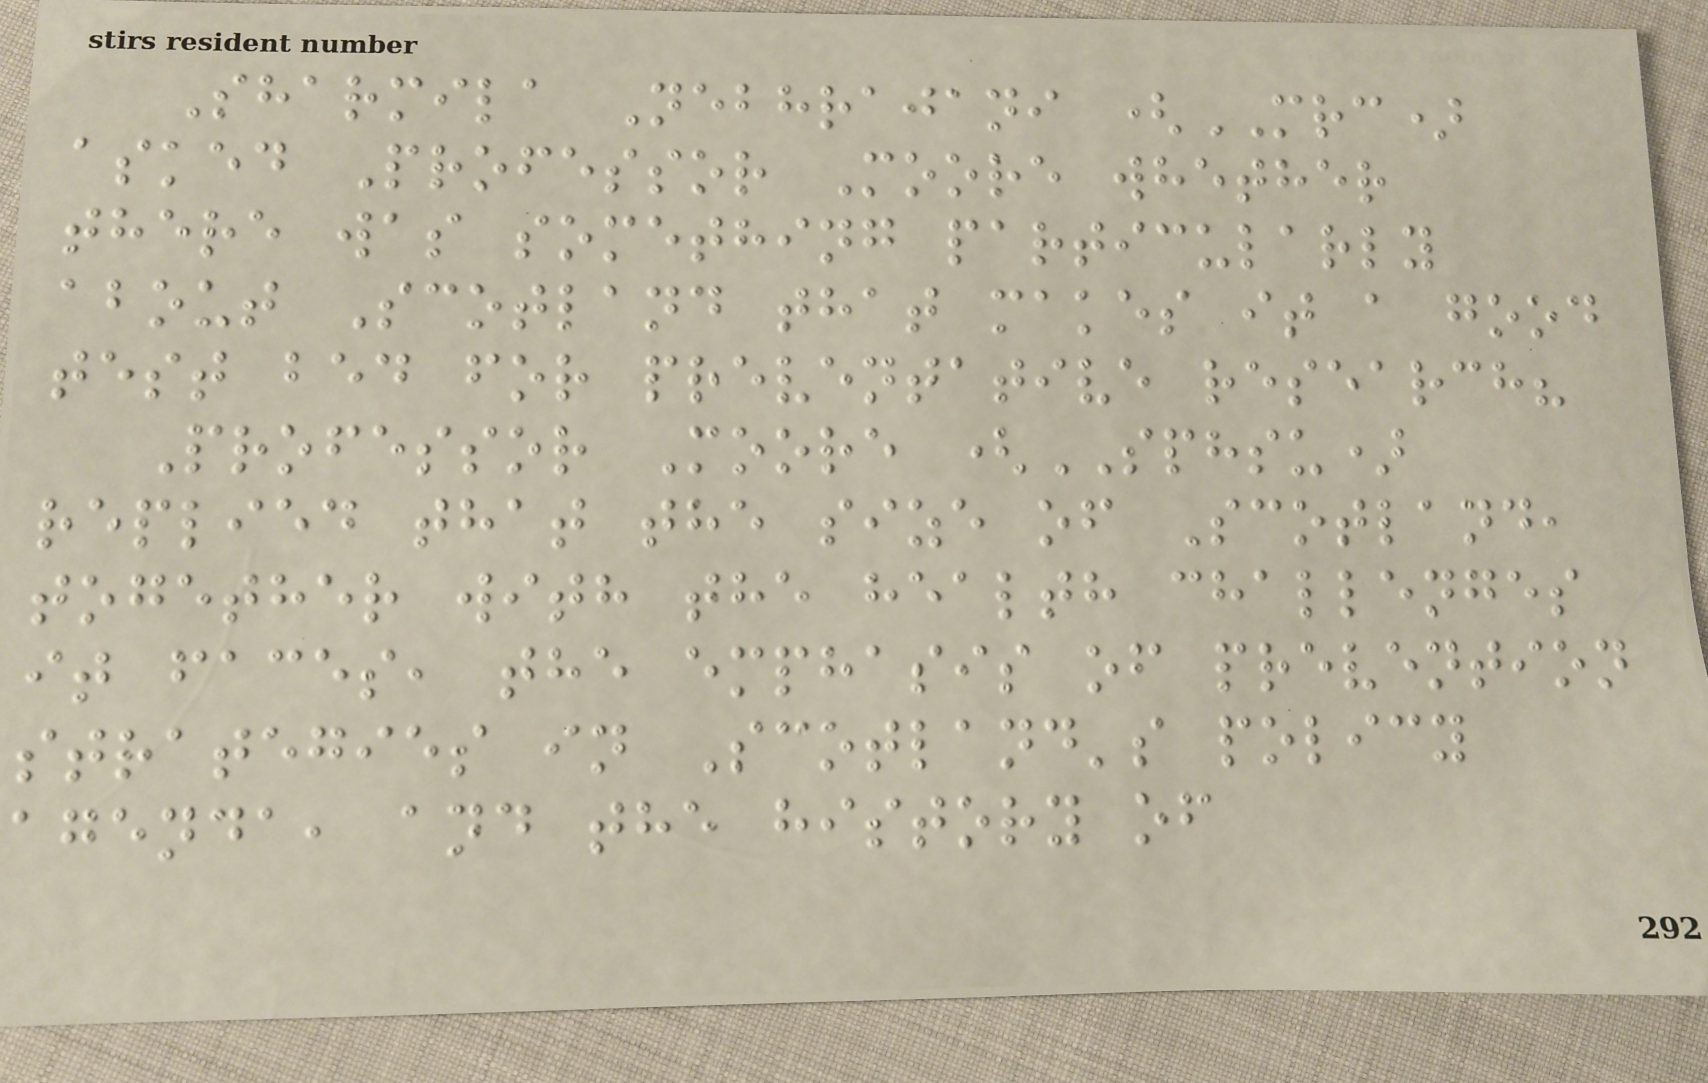Sharmila Nebhrajani (MRC)
asked Professor Moore whether
there was something particularly
about Scotland that makes it a good
test bed for preventative research?
Professor Moore (SPHSU)
replied that the size of Scotland,
together with the health challenges
it faces, the emphasis of prevention
strategies in Scotland's policy
agenda, and the history of
